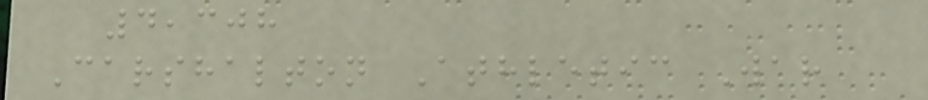4,308
Carshalton Athletic War
